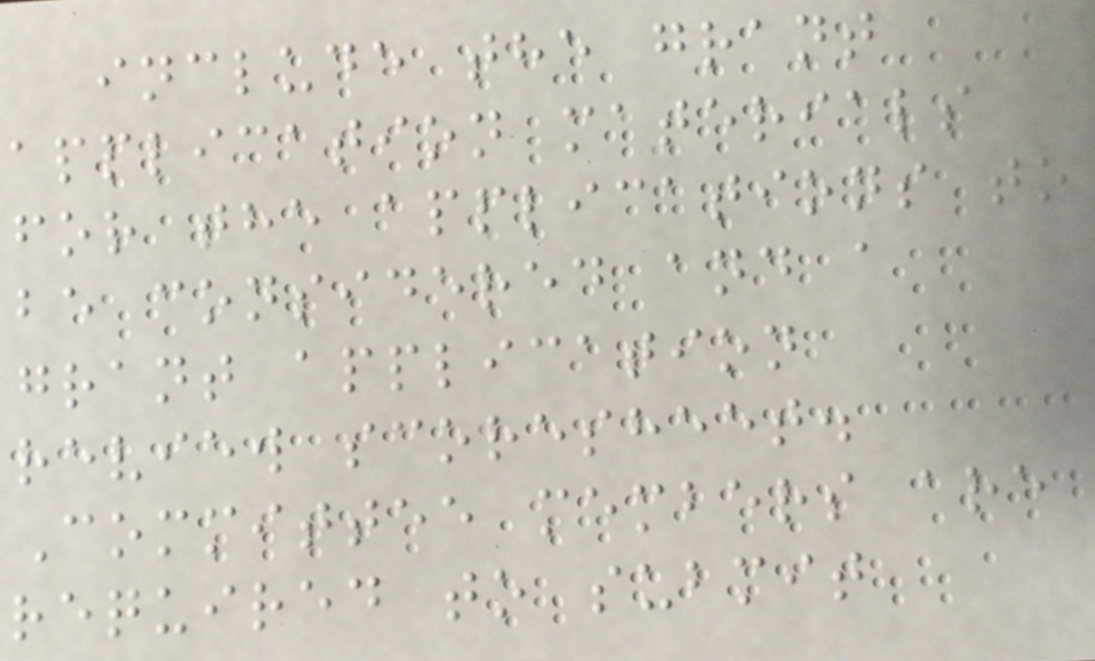include the grant
application materials
for the applications to
be considered and a
grant application
review scoresheet.
Committee members are
required to submit
